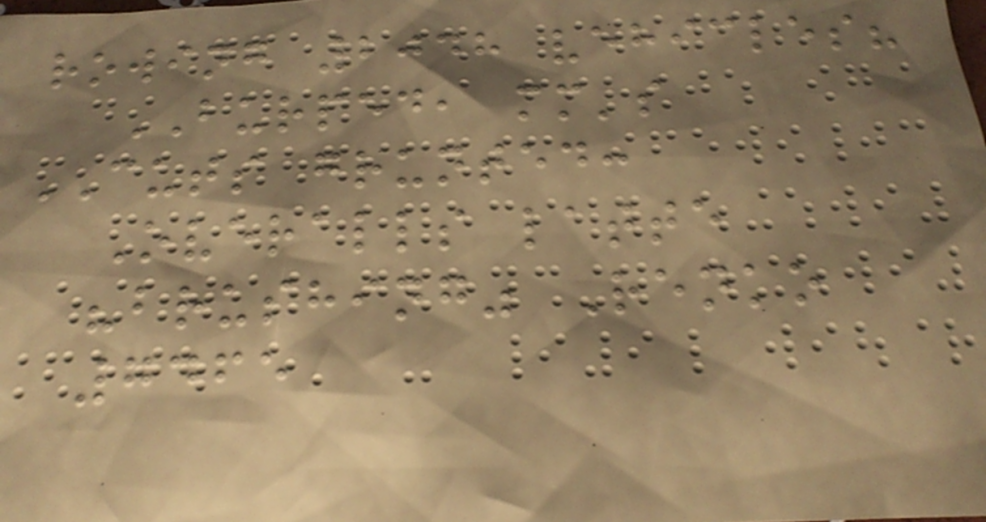rowing 2048 vehicles?
BURPED, mm's
CUTS grunted:
Overalls latte
"brushing" Renko
7465
